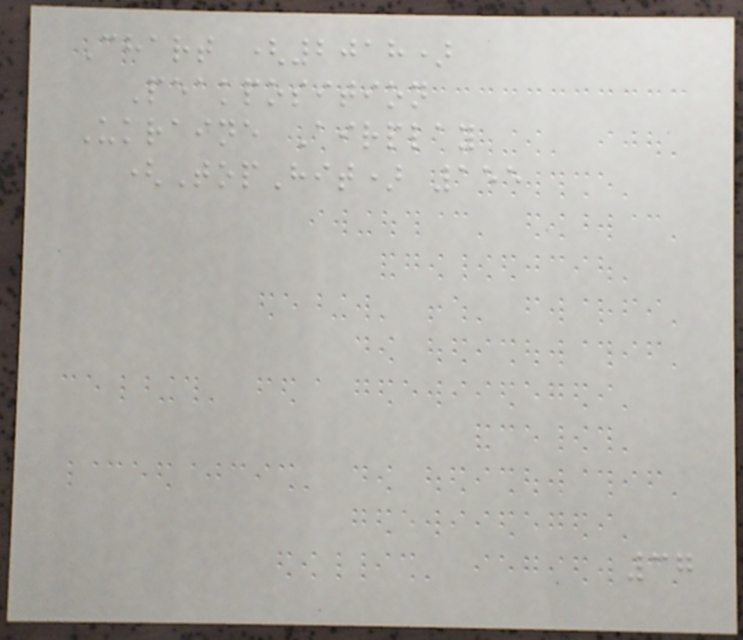Chart (2018)
Peakposition
Ukraine Airplay
(TopHit) 155
37
